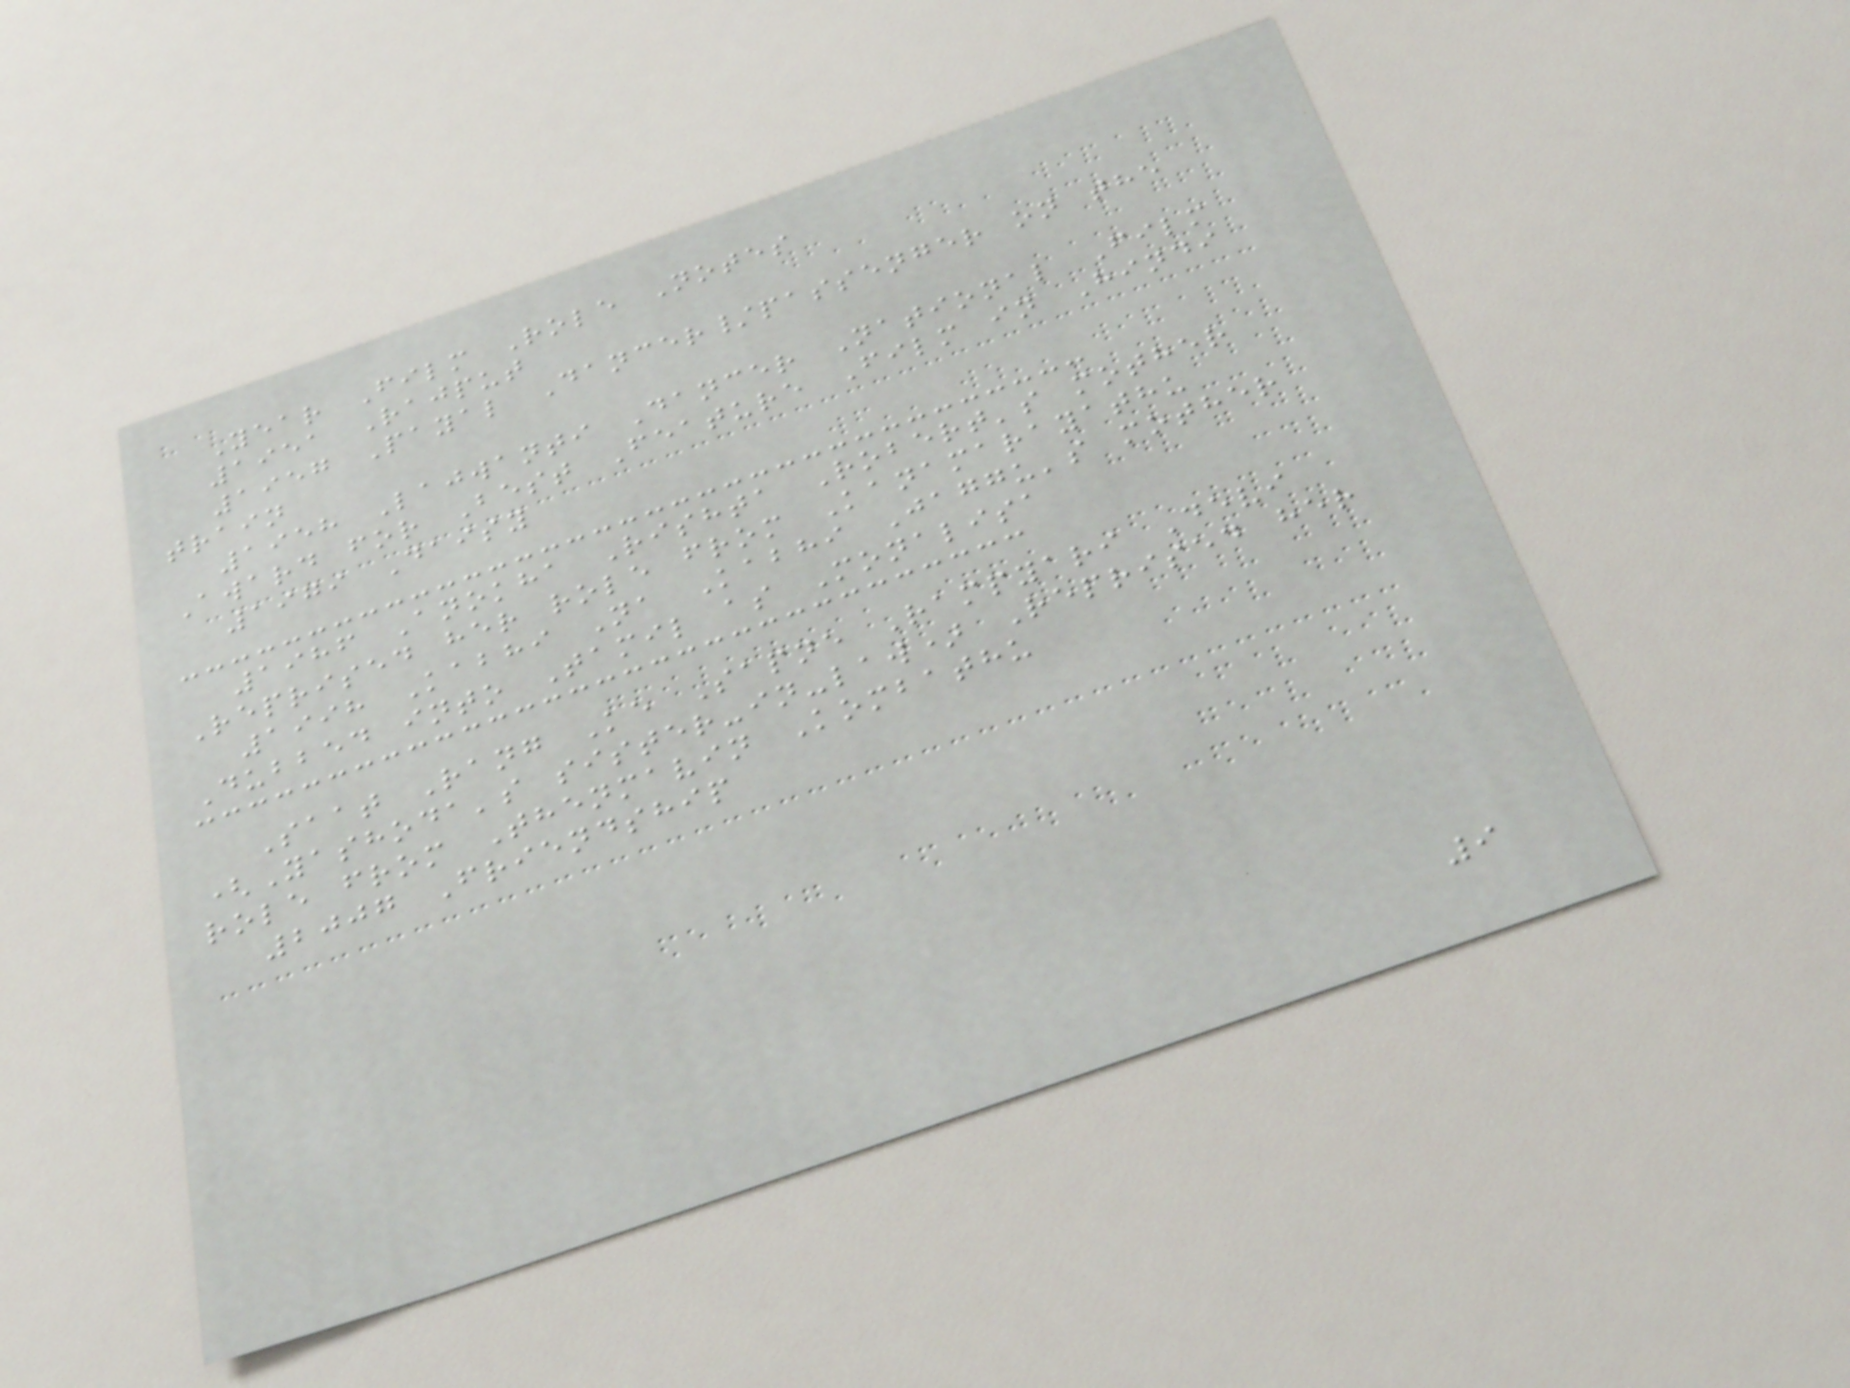Year Film Role Notes
1951 Rajput
1957 Payal Dancer/passenger on the
train
1958 Lajwanti Dancer National Film
Award for Best Feature Film in Hindi
1979 Daisy
1986 Anokha Rishta Robert's mother
Reprised her role from Kanamarayathu
1998 Kabhi Na Kabhi Jaggu's mother
Dubbed into Tamil as Monalisa
Saat Rang Ke Sapne Rampyari Devi
(Yashoda's sister-in-law) Reprised her
role from Thenmavin Kombathu
2007 Friendship
9
